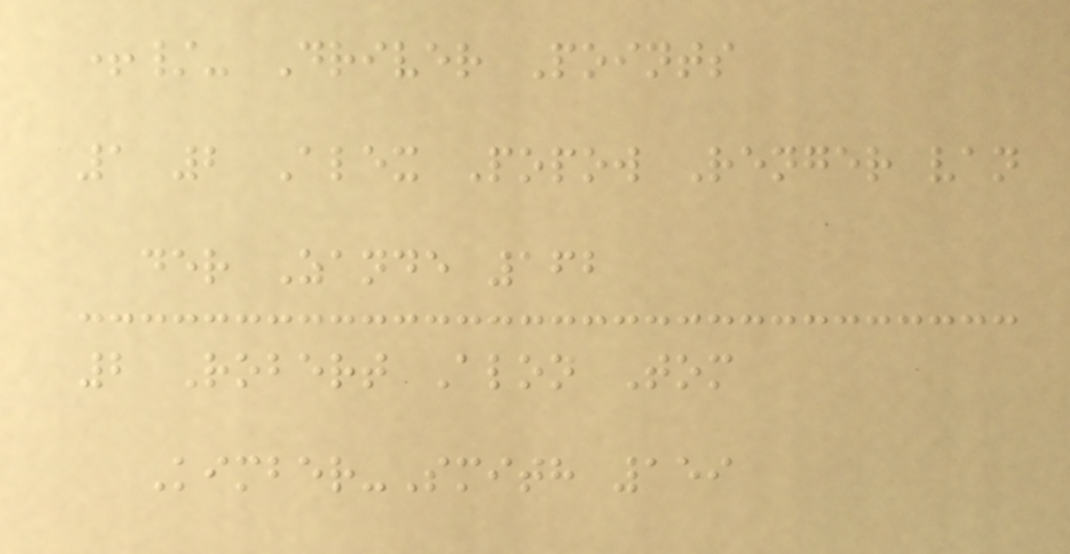+/- Driver Points
1 2 Alex Popow Renger van
der Zande 162
2 Robert Alon Tom
Kimber-Smith 159
